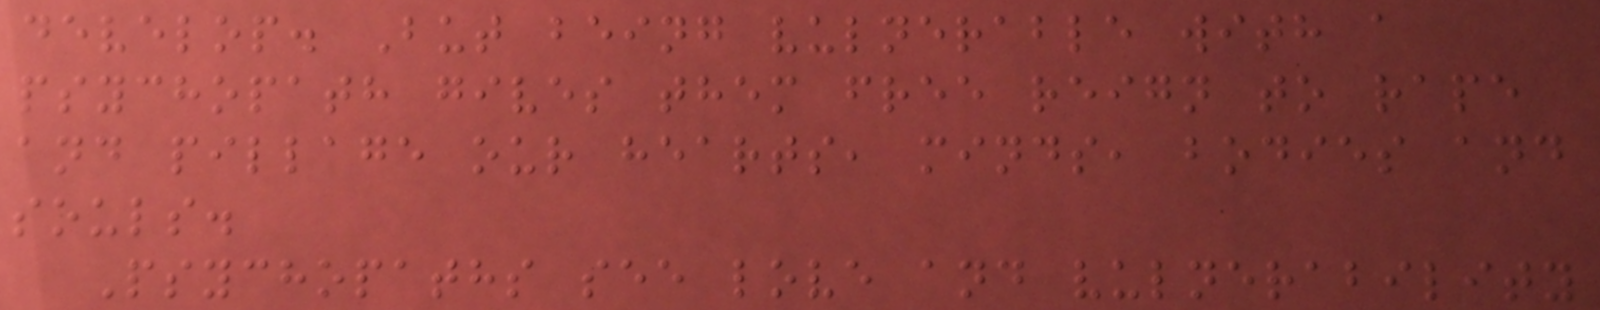develop. But being vulnerable with a
psychopath gives them free reign to rape
and pillage our hearts, minds, bodies and
souls.
Psychopaths see love and vulnerability
